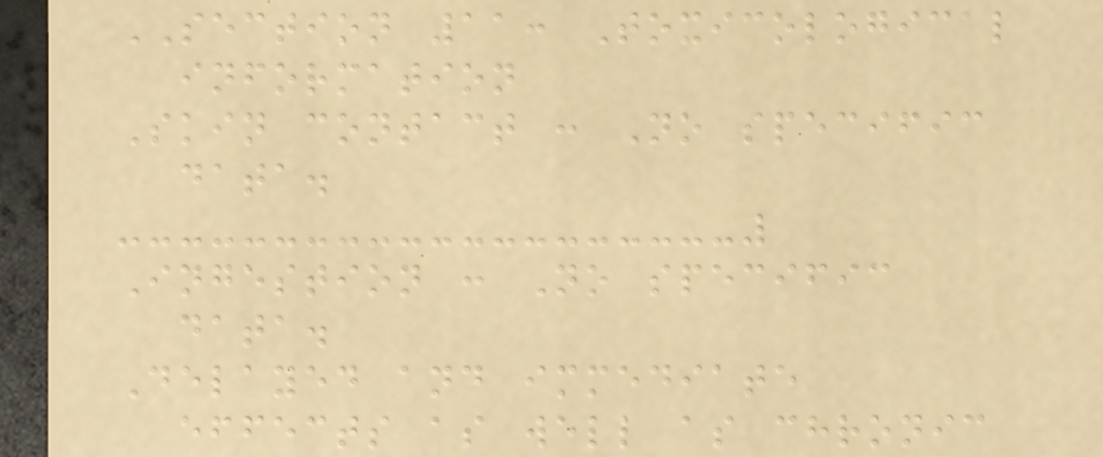SECTION 11: Toxicological
information
Skin contact : No specific
data.
Ingestion : No specific
data.
Delayed and immediate
effects as well as chronic
